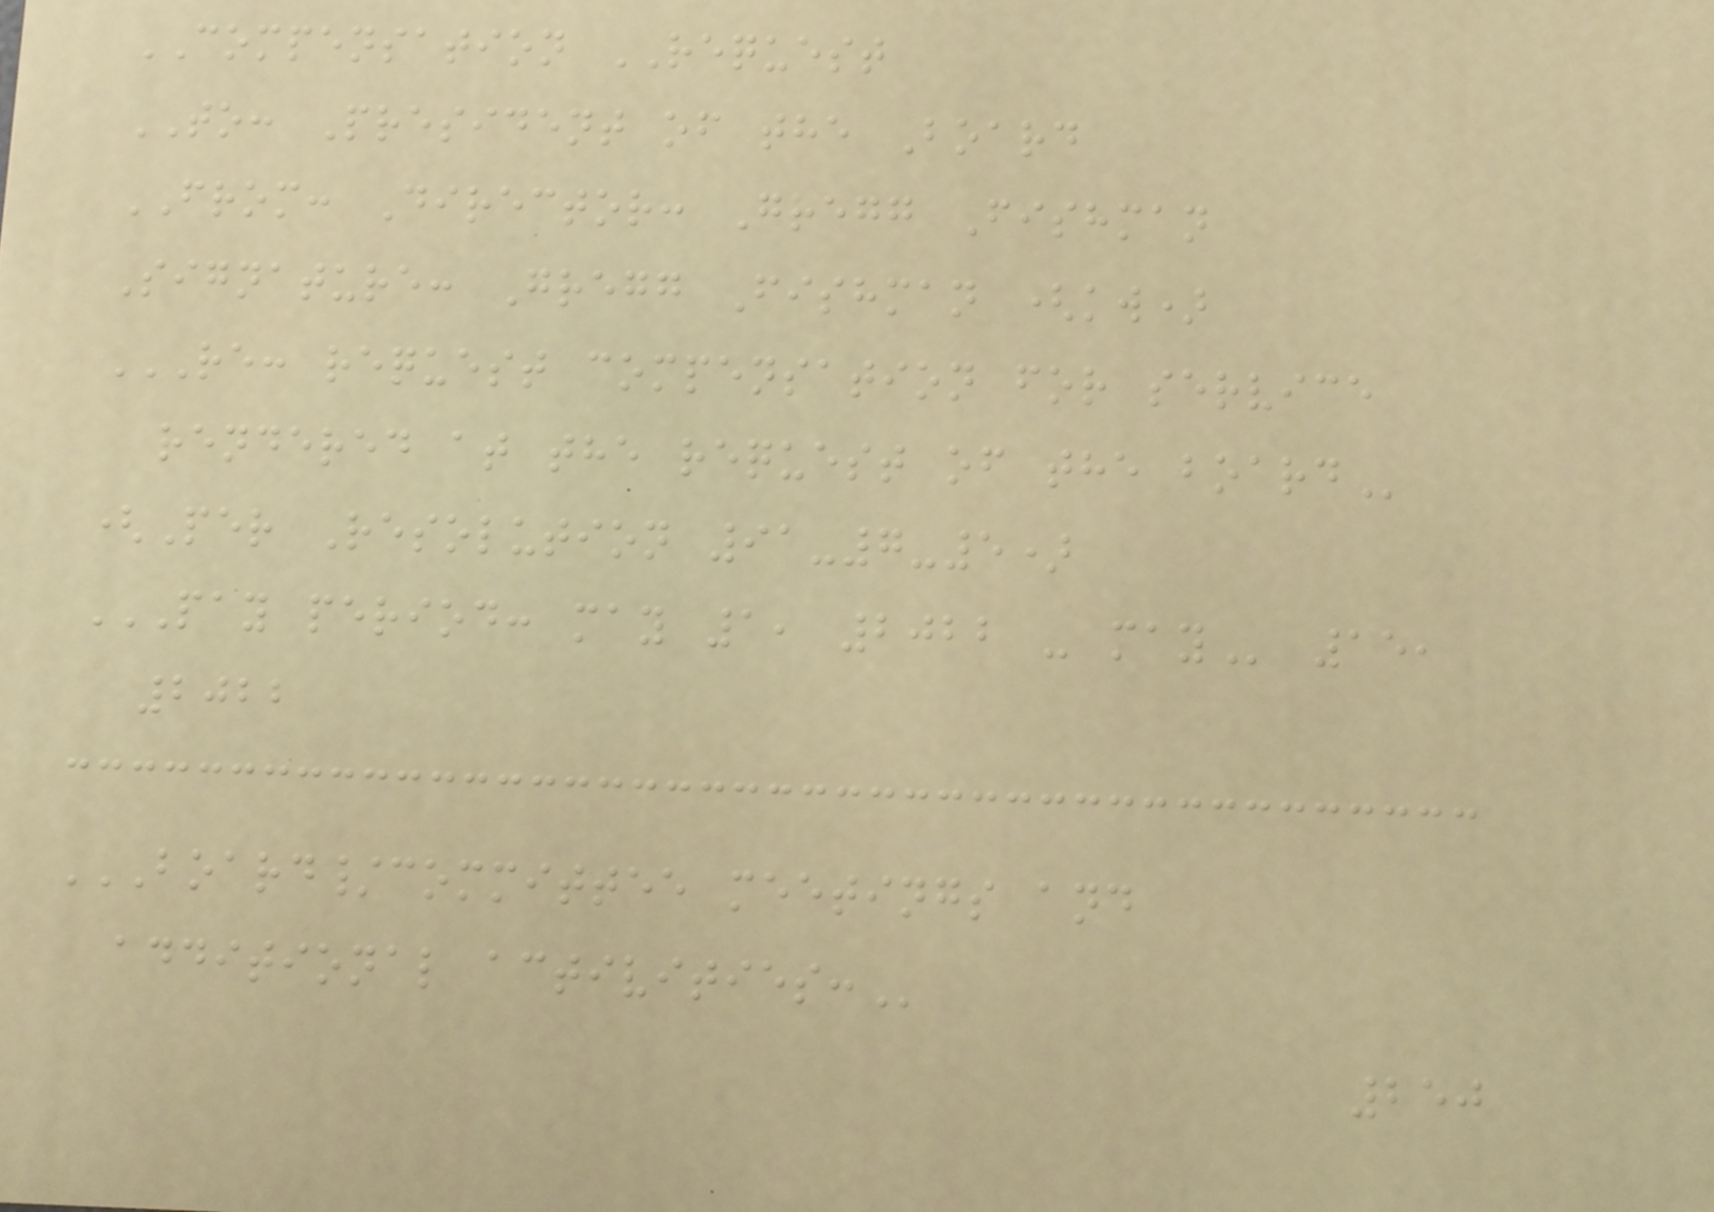COMPENSATION REQUEST
TO: President of the Board
FROM: Director: Gregg Fishman
Signature: Gregg Fishman (kw)
RE: REQUEST COMPENSATION FOR SERVICE
RENDERED AT THE REQUEST OF THE BOARD
(Per Resolution 91-7-5)
PAY PERIOD: MAY 1, 2022 - MAY 15,
2022
BOARD/COMMITTEE MEETINGS AND
ADDITIONAL ACTIVITIES:
250
